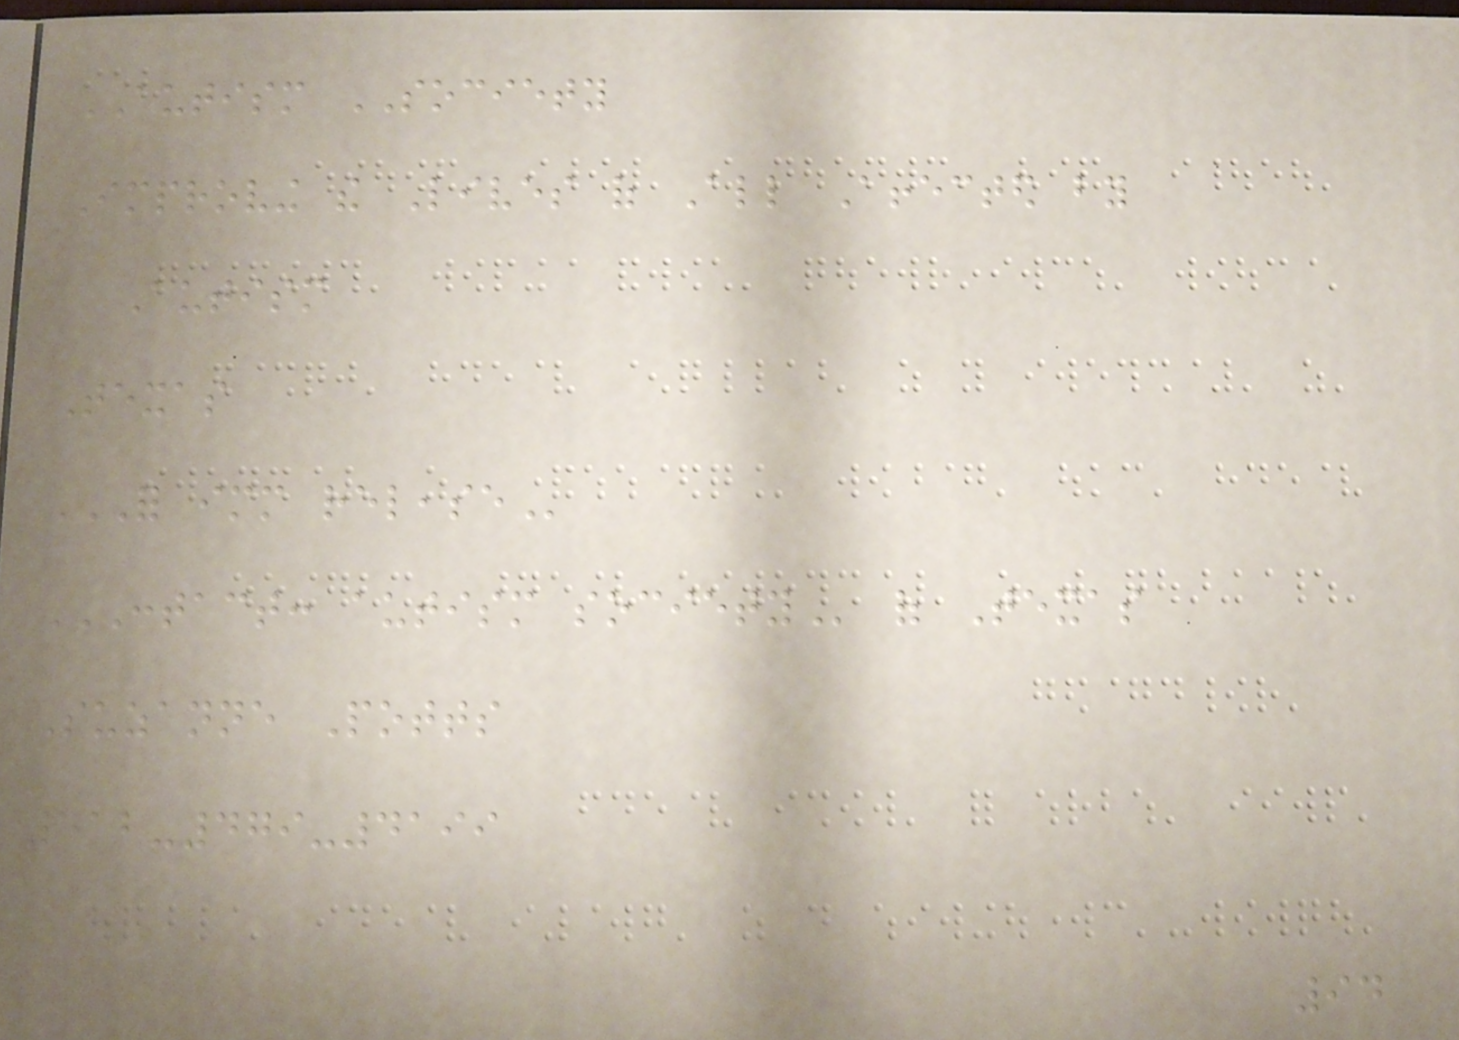AUTISM SOCIETY
Improving the Lives of All Affected by
Autism
Texas
FOR IMMEDIATE RELEASE
CONTACT: AUTISM SOCIETY of Texas
Suzanne Potts
512-479-4199
94
